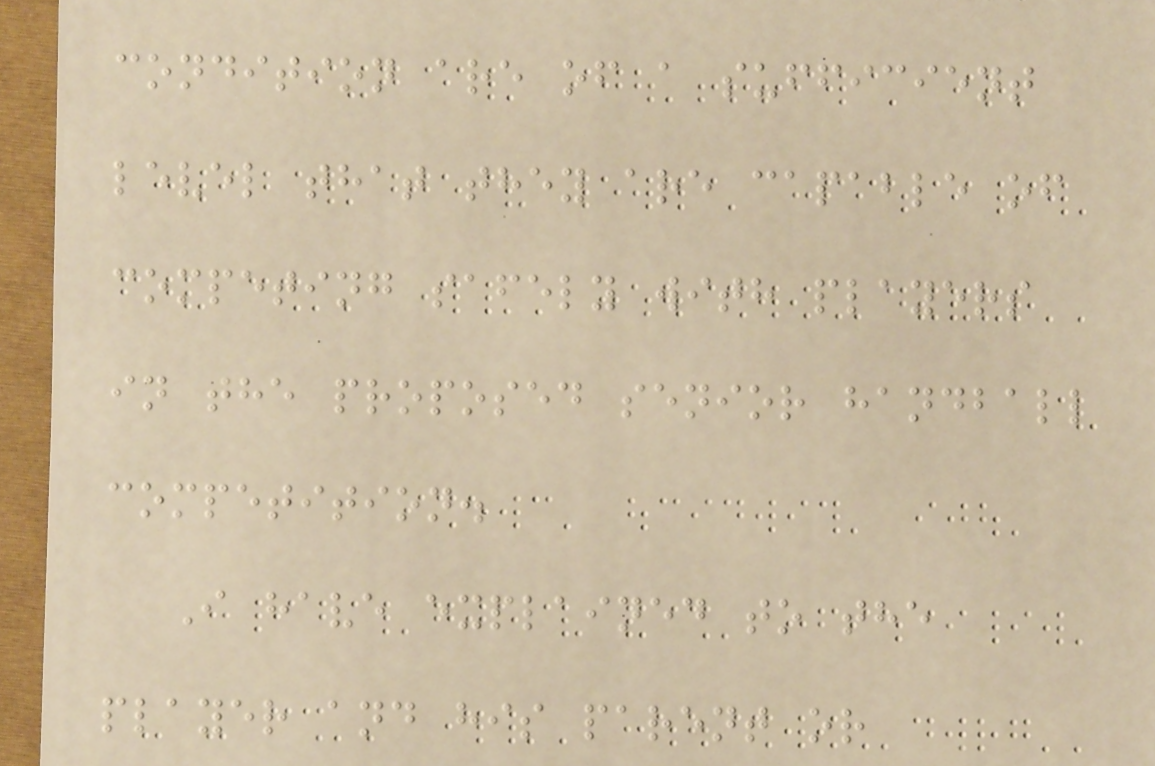condition are of a sufficient
level that they are capable of
competing safely with players
in the proposed senior handball
competition.
I have explained to the
player and his parent or
